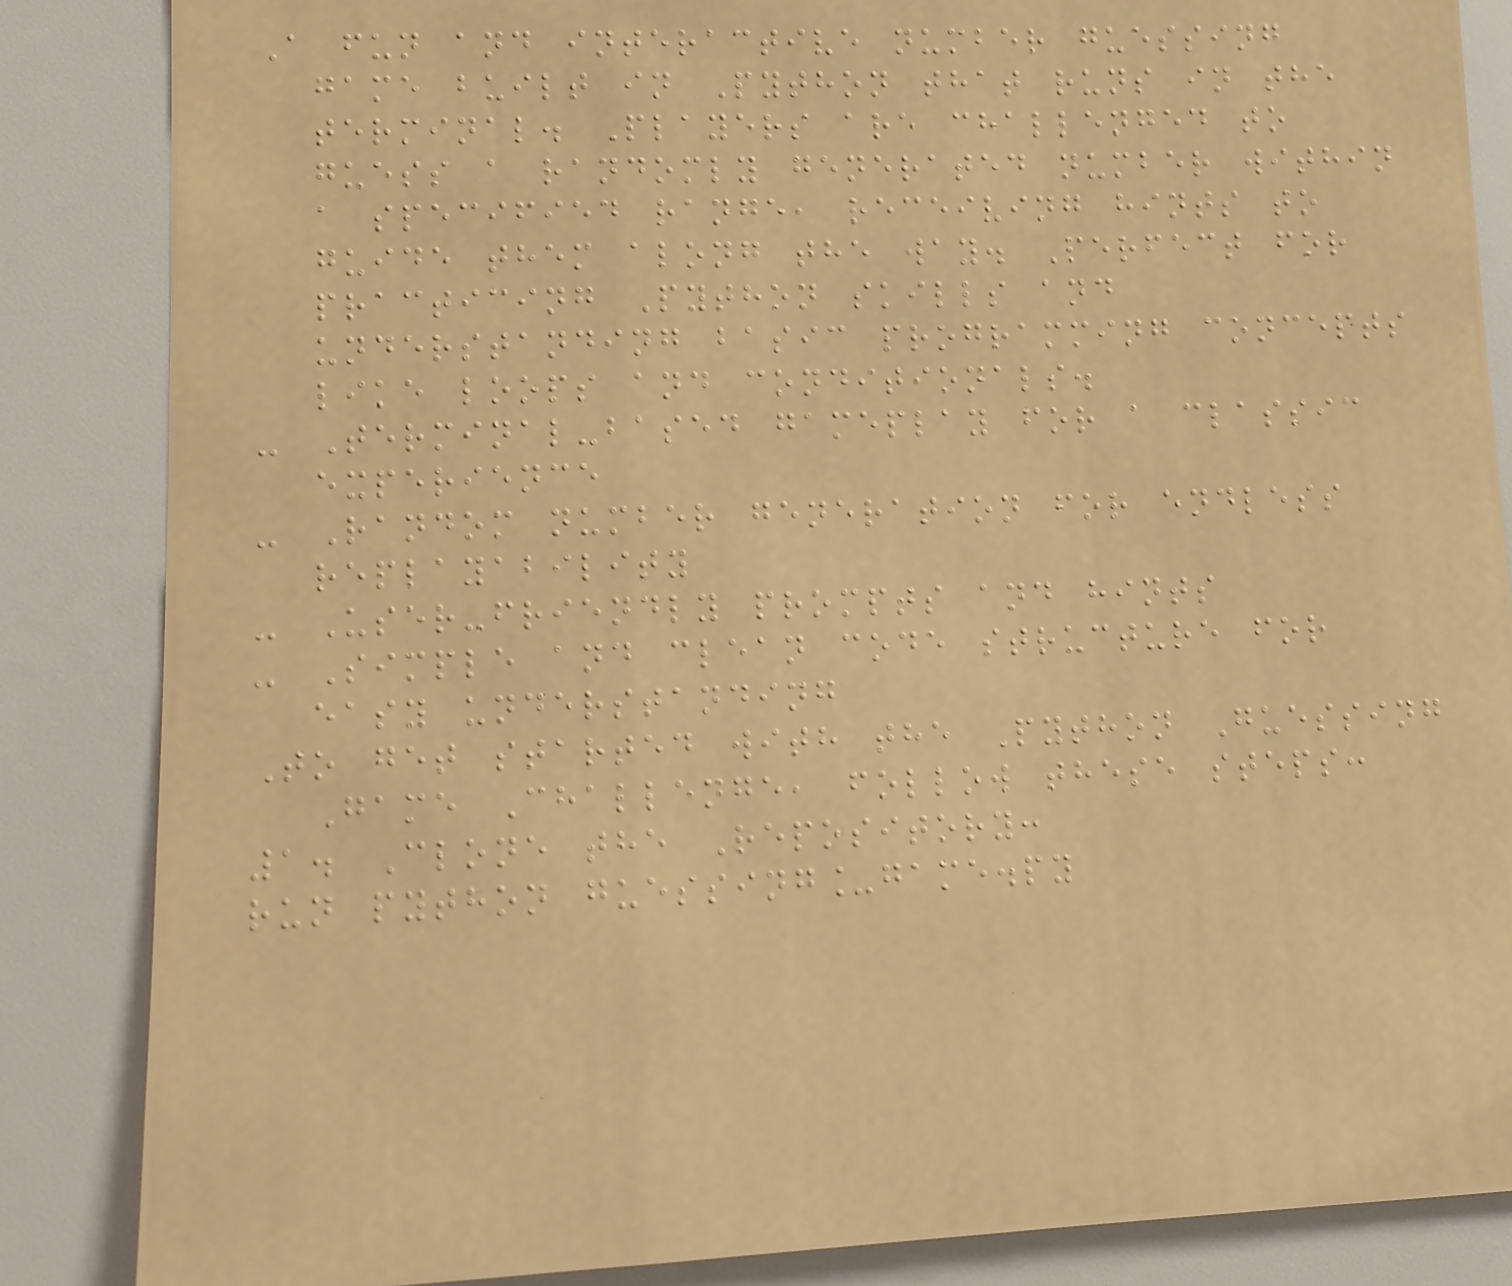A fun and interactive number guessing
game built in Python that runs in the
terminal. Players are challenged to
guess a randomly generated number within
a specified range, receiving hints to
guide them along the way. Perfect for
practicing Python skills and
understanding basic programming concepts
like loops and conditionals.
- Terminal-based gameplay for a classic
experience
- Random number generation for endless
replayability
- User-friendly prompts and hints
- Simple and clean code structure for
easy understanding
To get started with the Python Guessing
Game Challenge, follow these steps:
1. Clone the Repository:
run python guessing_game.py
